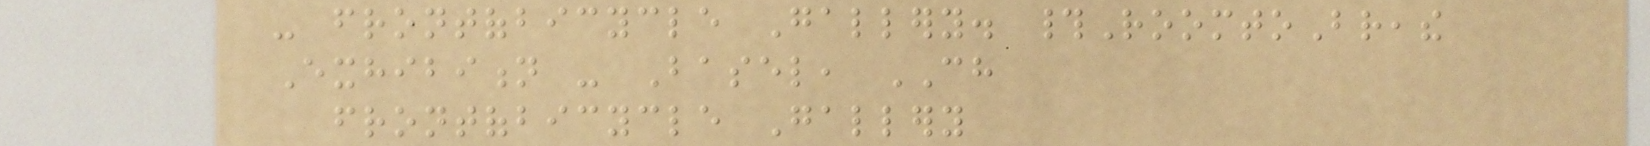- frontofbicycle Gallery. #RoomtoBreathe
Exhibition - Basel, CH
frontofbicycle Gallery
